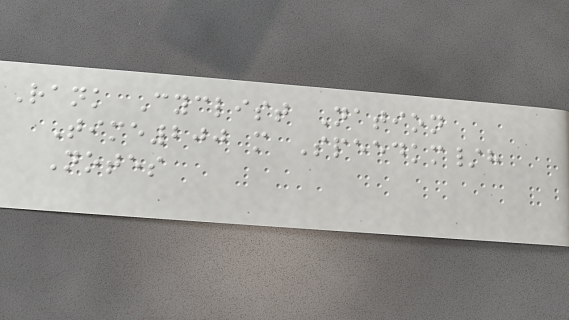Rank Cyclist Nation
Time200 m Speedkm/h
Notes
